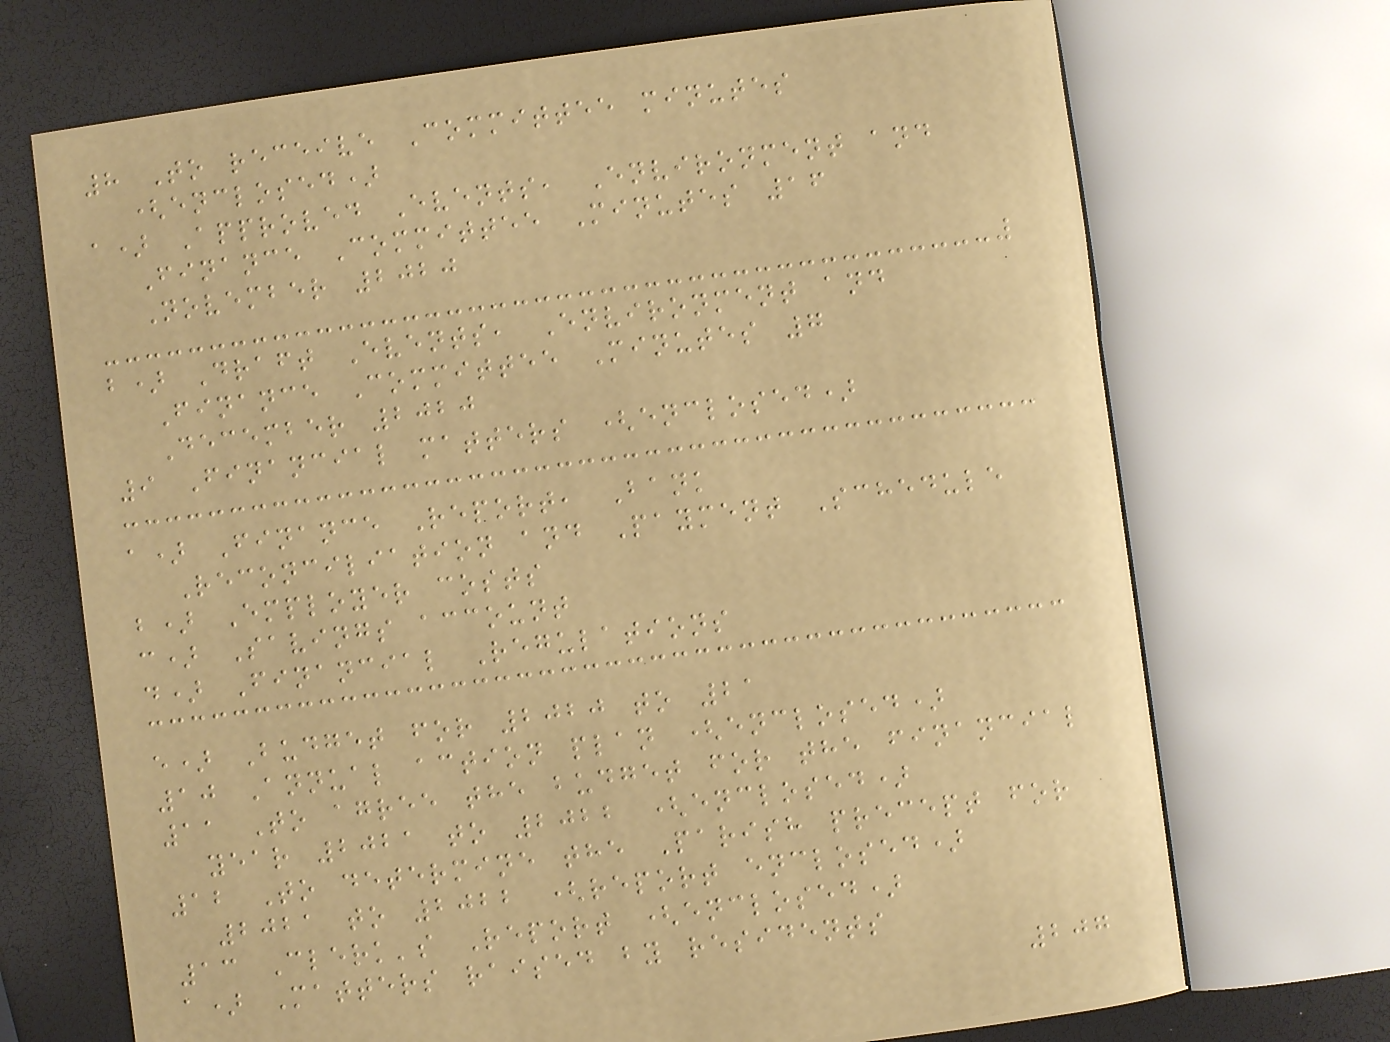8 To receive Committee minutes
(enclosed)
a) Approved Events, Environment and
Finance Committee Minutes 16
November 2020
b) Draft Events, Environment and
Finance Committee Minutes 7
December 2020
9 Financial matters (enclosed)
a) Finance Report, Bank
Reconciliation and Payment Schedule
b) Employer costs
c) Savings account
d) Financial Regulations
e) Budget for 2020 to 21
10 Annual action plan (enclosed)
11 To agree the budget for the financial
year 2021 to 2022 (enclosed)
12 To determine the Parish precept for
2021 to 2022 (report enclosed)
13 Clerk's Report (enclosed)
a) Matters raised by residents
207
